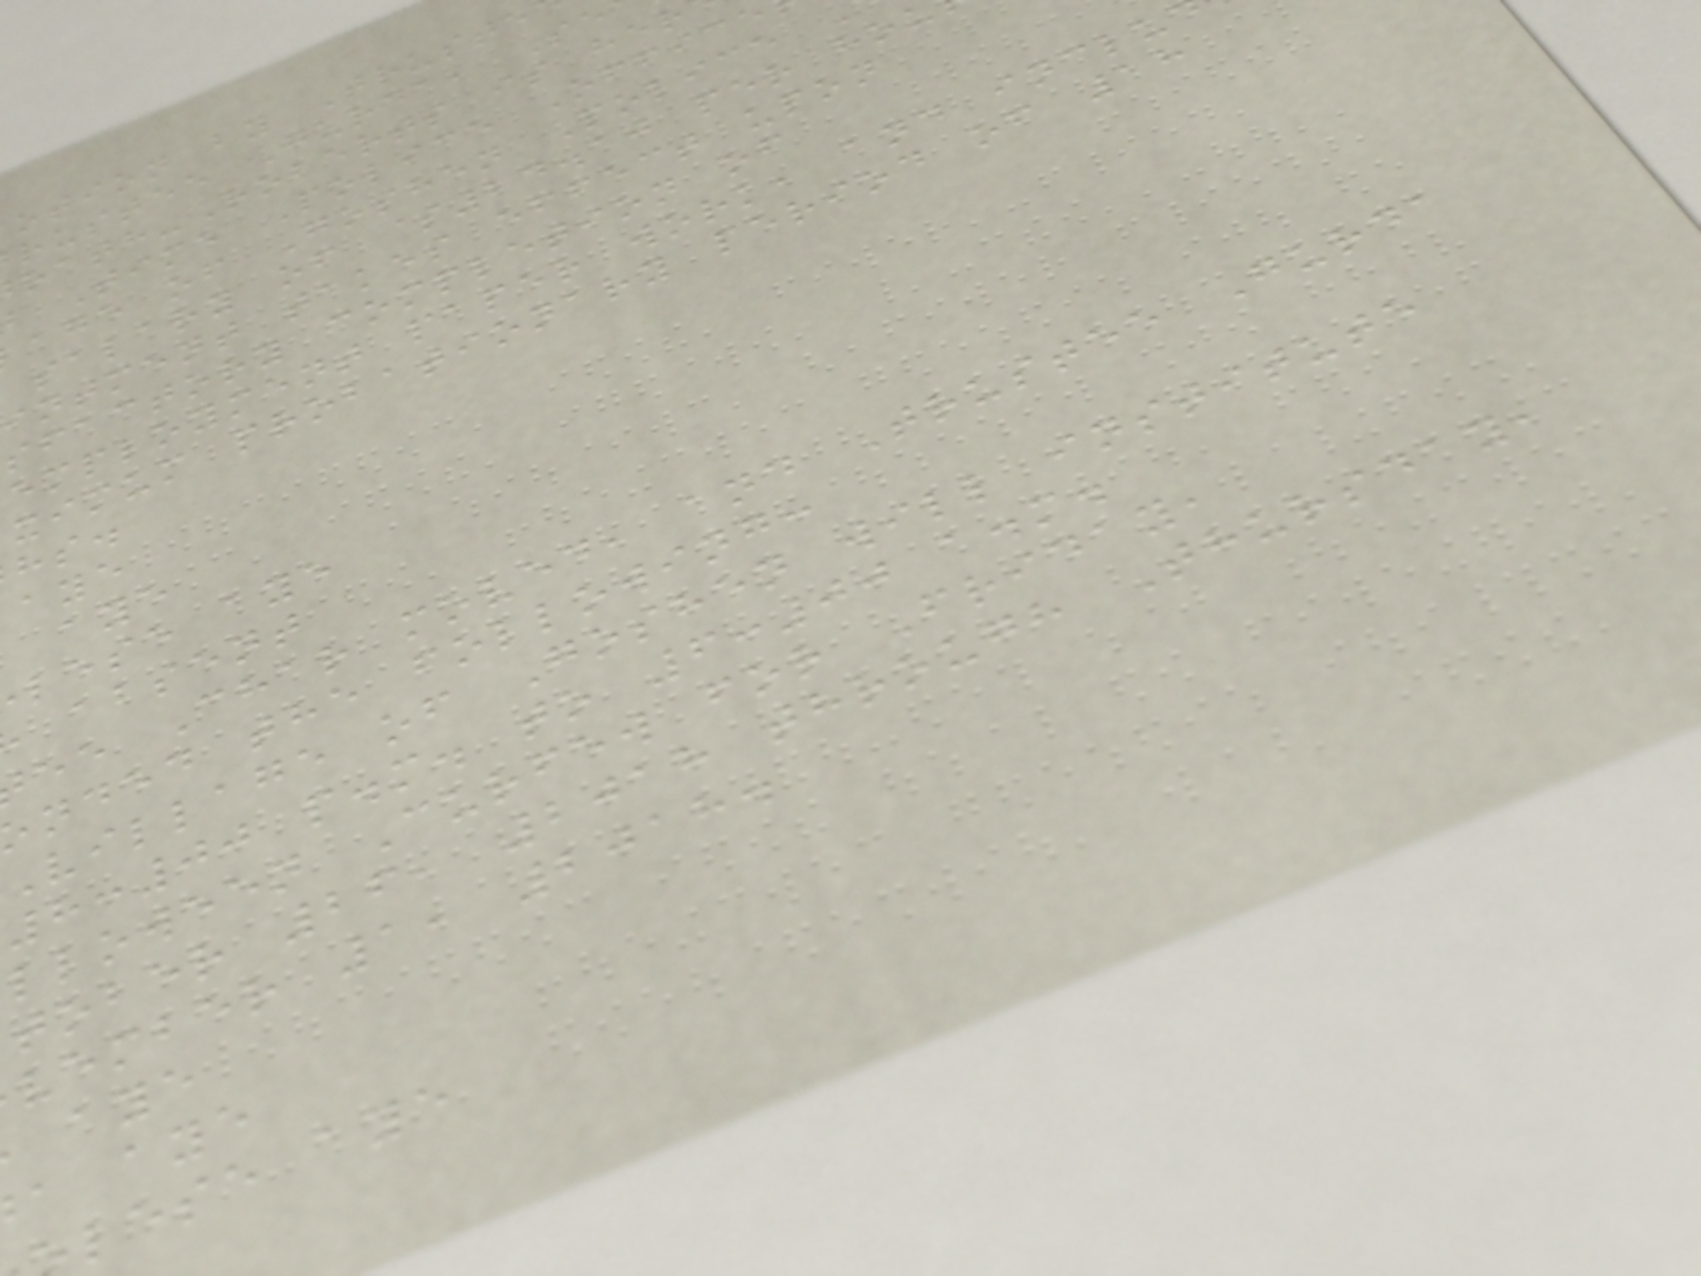otion by Truste
rustee Gurda, Se
rath-Roberts is her
Time Police Office
age of Goshen Police
salary of $24.10 per hou
intment takes effect upon
sfactory completion of
employment paper work, and inclu
ximum probationary period of 18
lese aye
absent
ee Char moved, and Trustee Gurda
nded the following:
Village of Goshen will institute
8:00 p.m. to 6:00 a.m.
lloween Curfew for Friday,
tober 26, 2018 through Thursday,
vember 1, 2018.
a aye
lese aye
